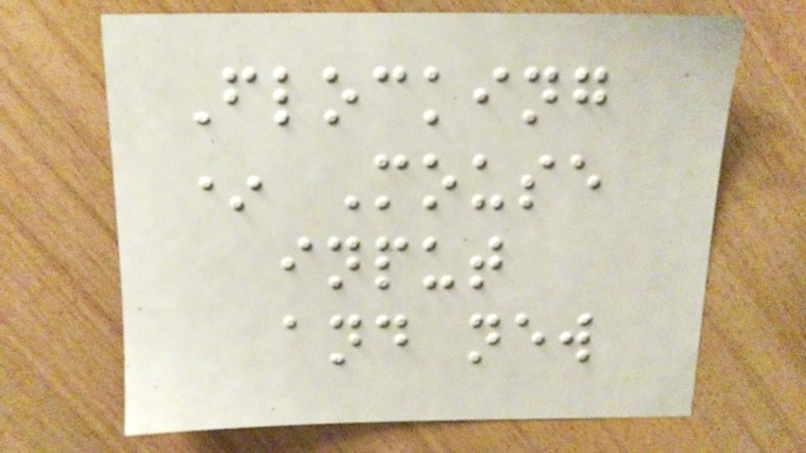Flocking
* Mouse
input
and new
